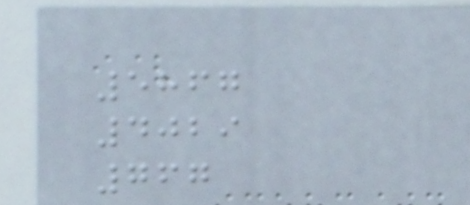5867
4029
767
